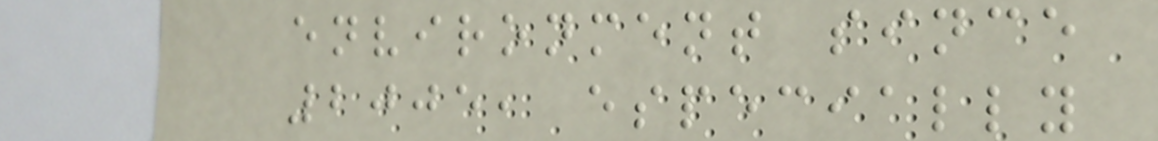environment since
2005, especially
